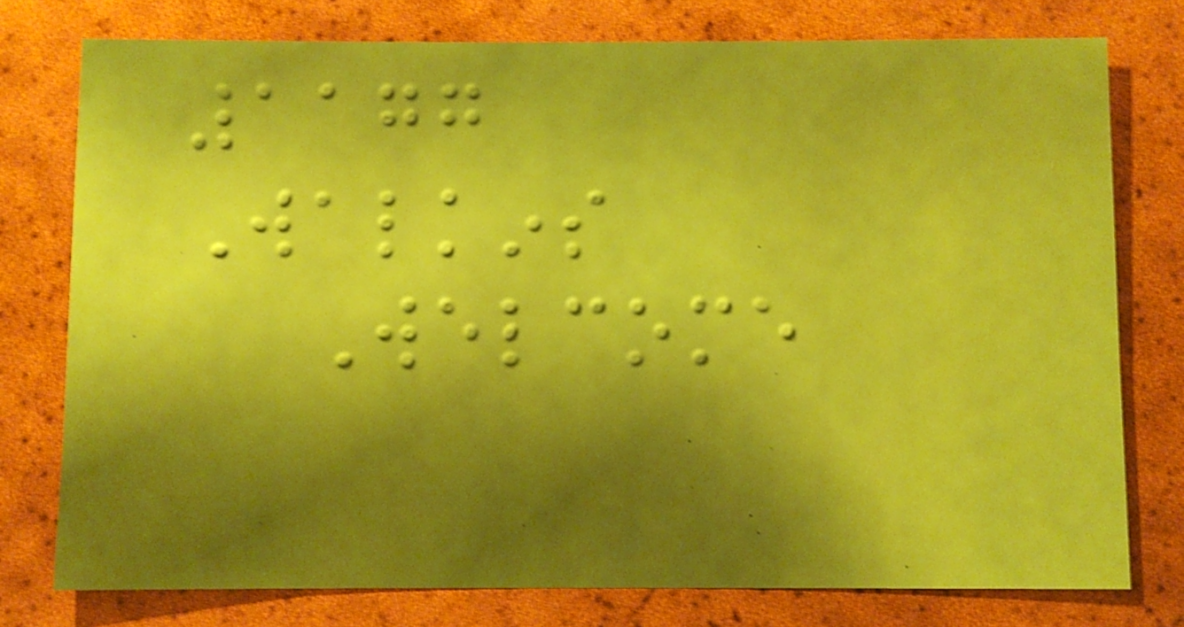1177
Walkins
Welcome
